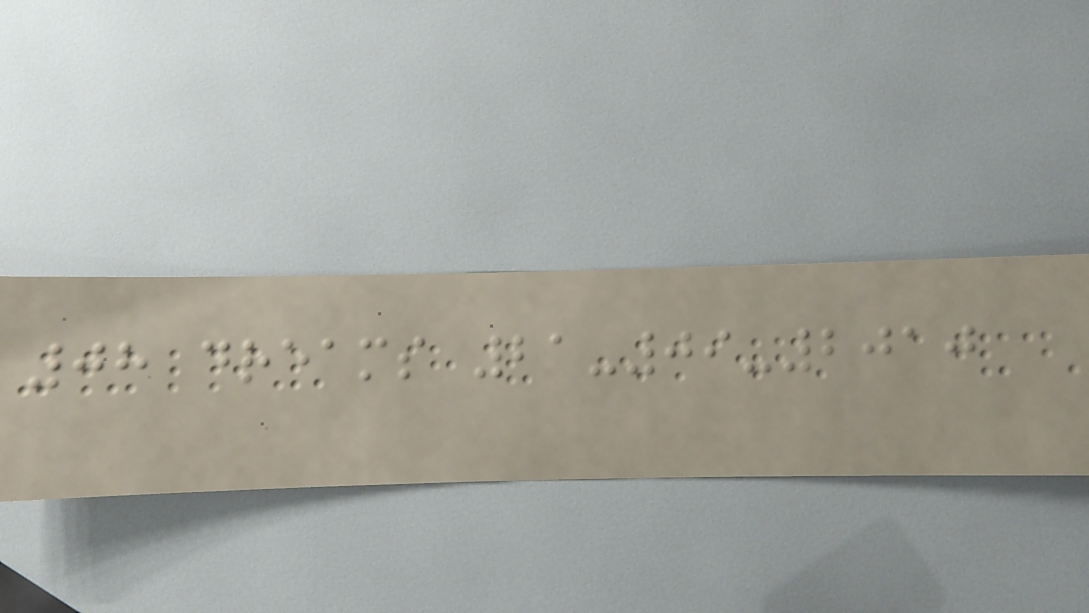08 dreams 21-09-2010
